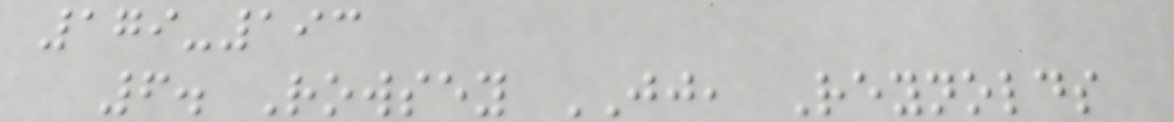179-193
6. Rowsey JJ, Reynolds
